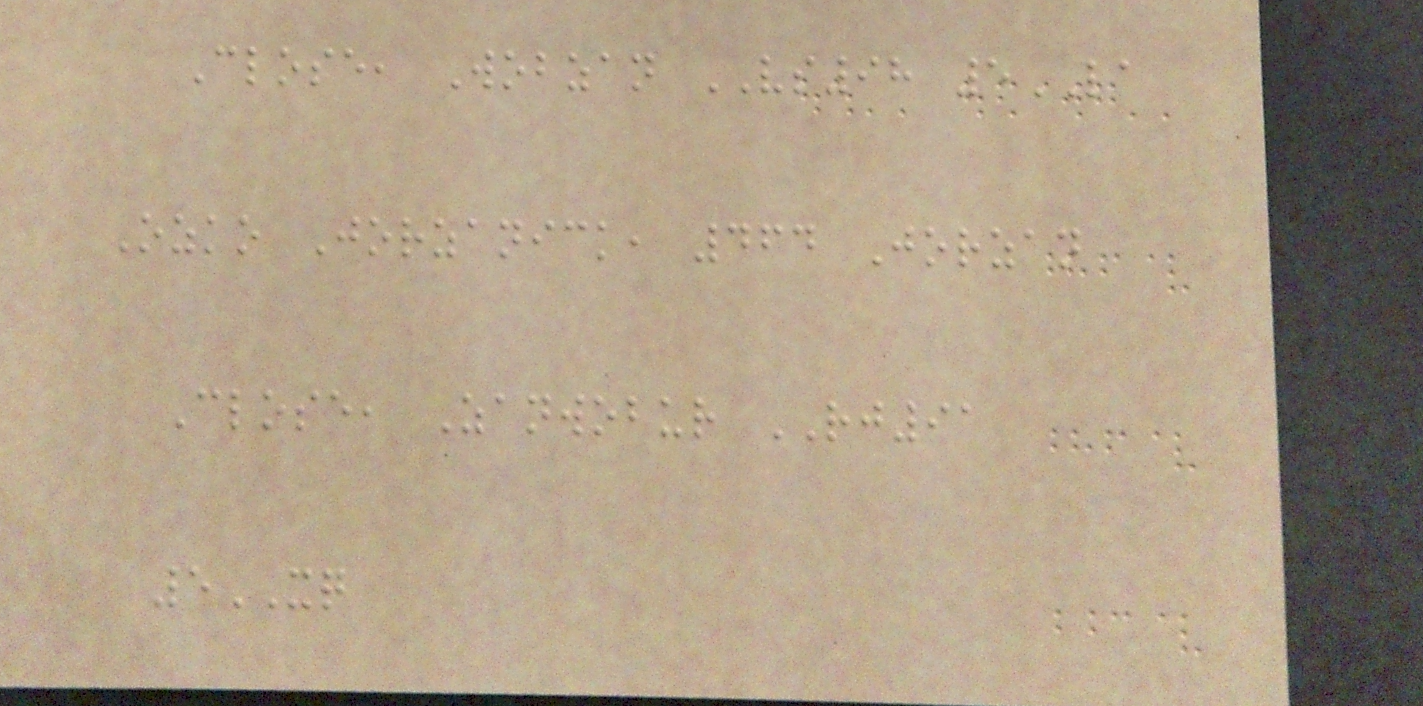Close, Wobzan VS98 5LA
Ozko Jorzanick, 464 Jorzan
Close, Zanwobur RJ91
5XQ
